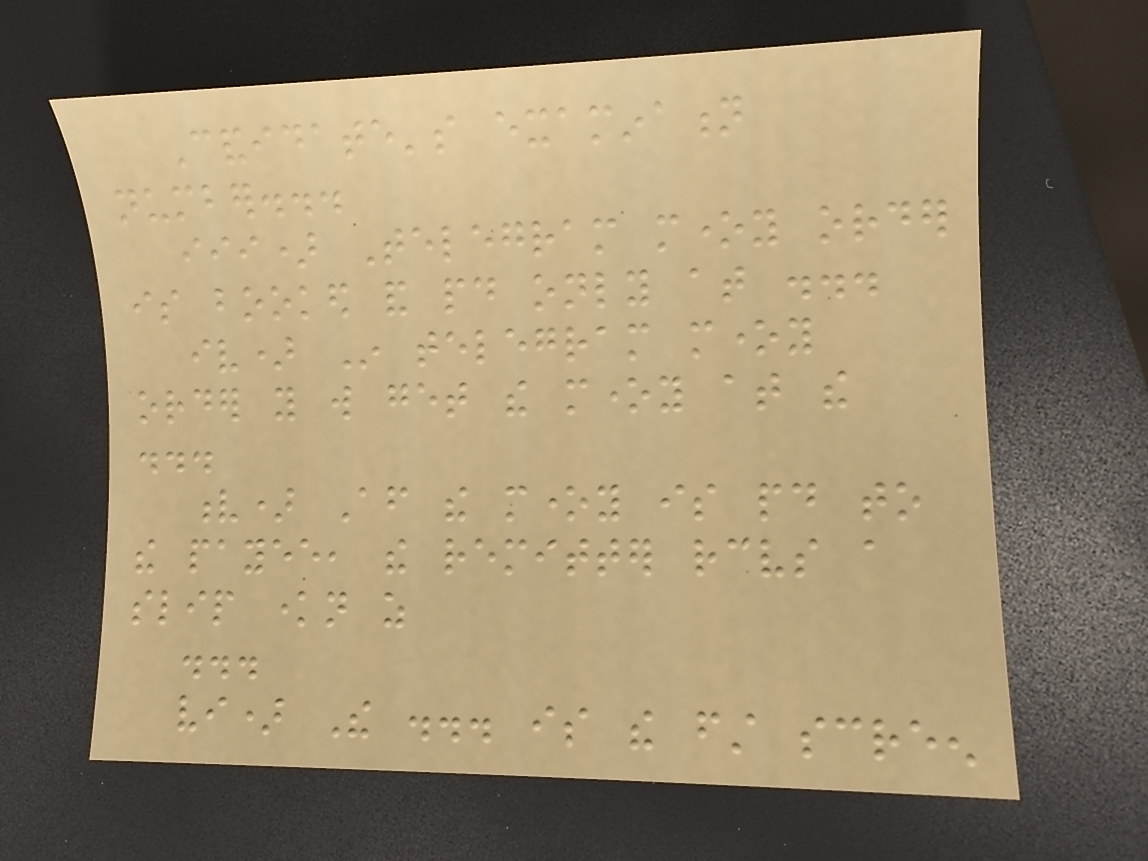Candidate's examination
number...
iii) Telegram money order
is booked and paid only at ...
iv) In telegram money
order you will get the money at the
...
v) After the money is paid to
the payee, the remitter receives a
slip known as
...
vi) The ... is the first screen
